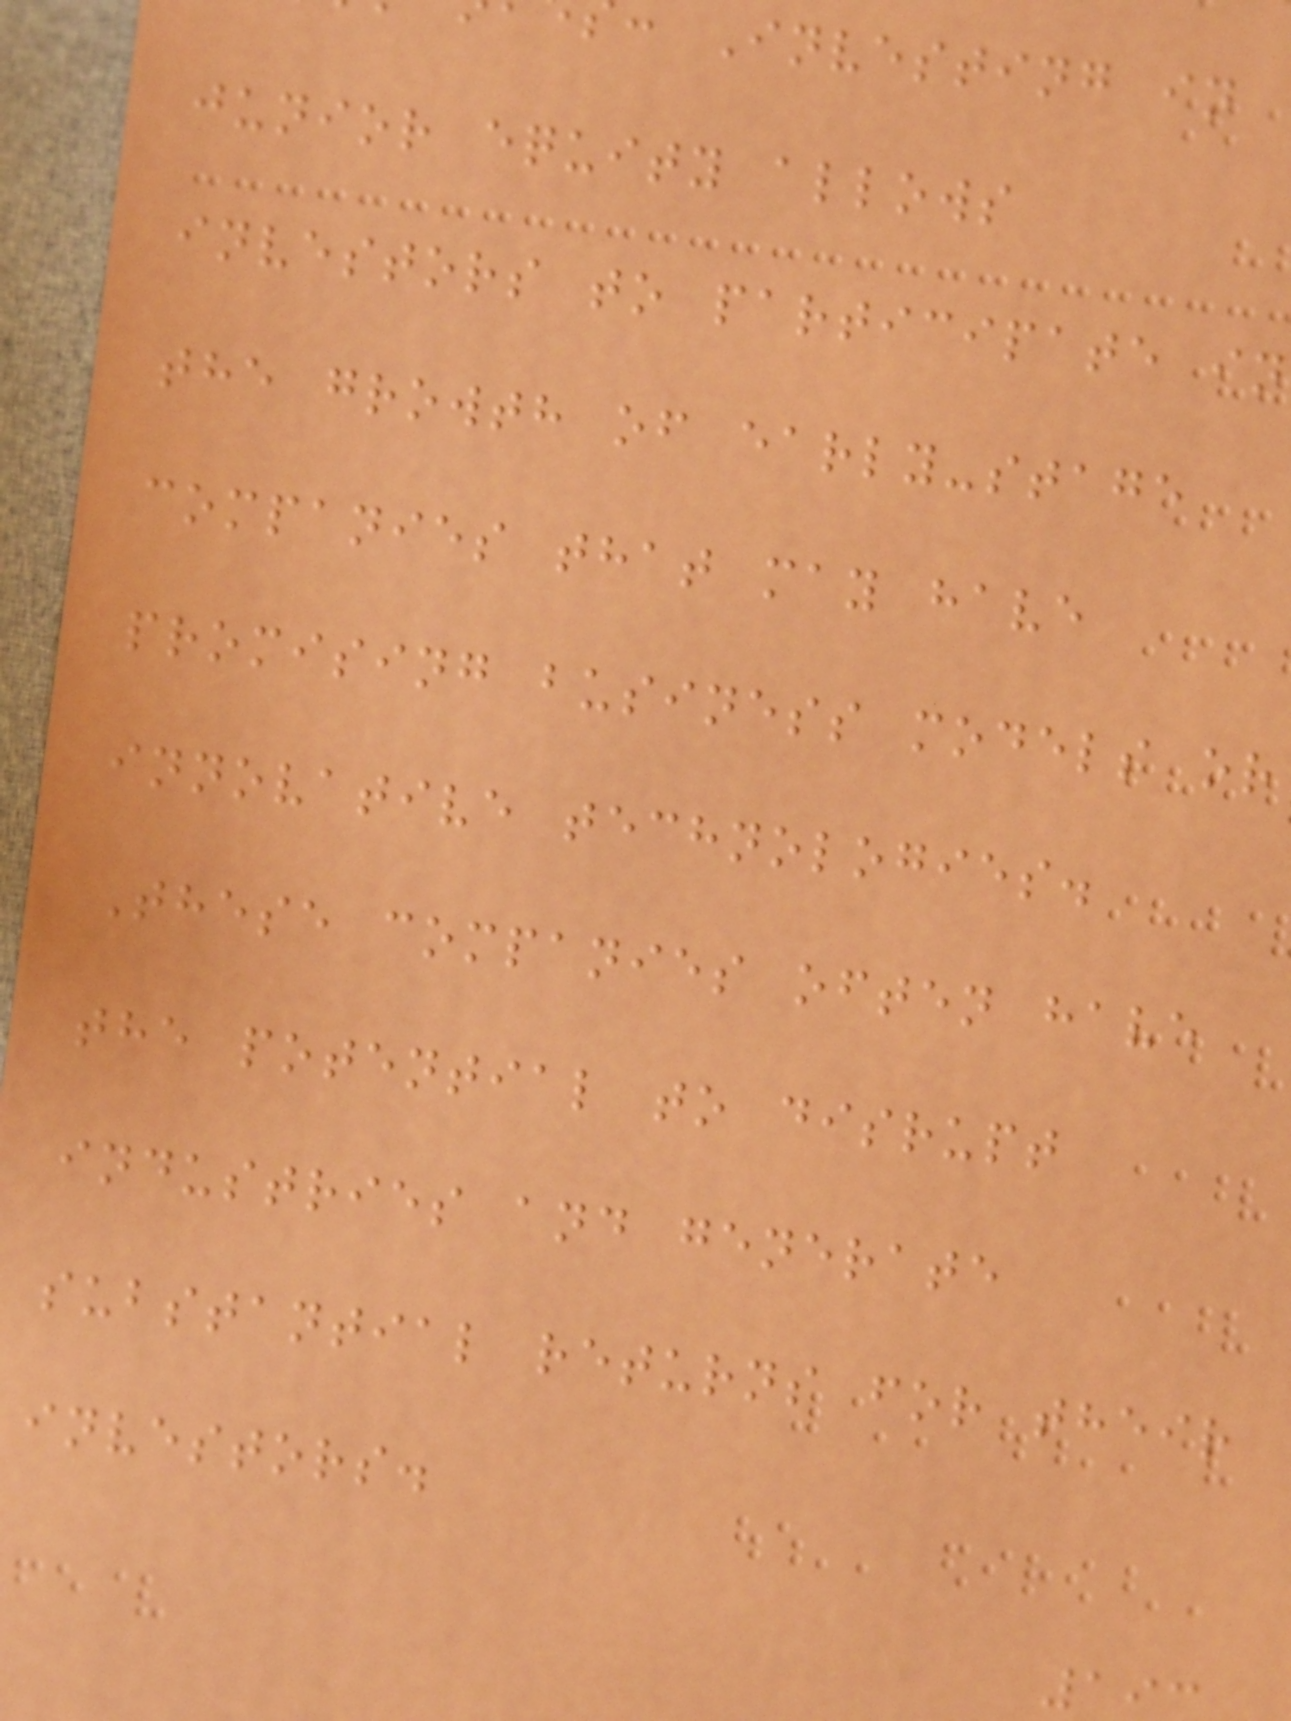: Investing in
junior equity allows
investors to participate in
the growth of early-stage
companies that may have
promising business models or
innovative technologies.
These companies often have
the potential to disrupt
industries and generate
substantial returns for their
investors.
